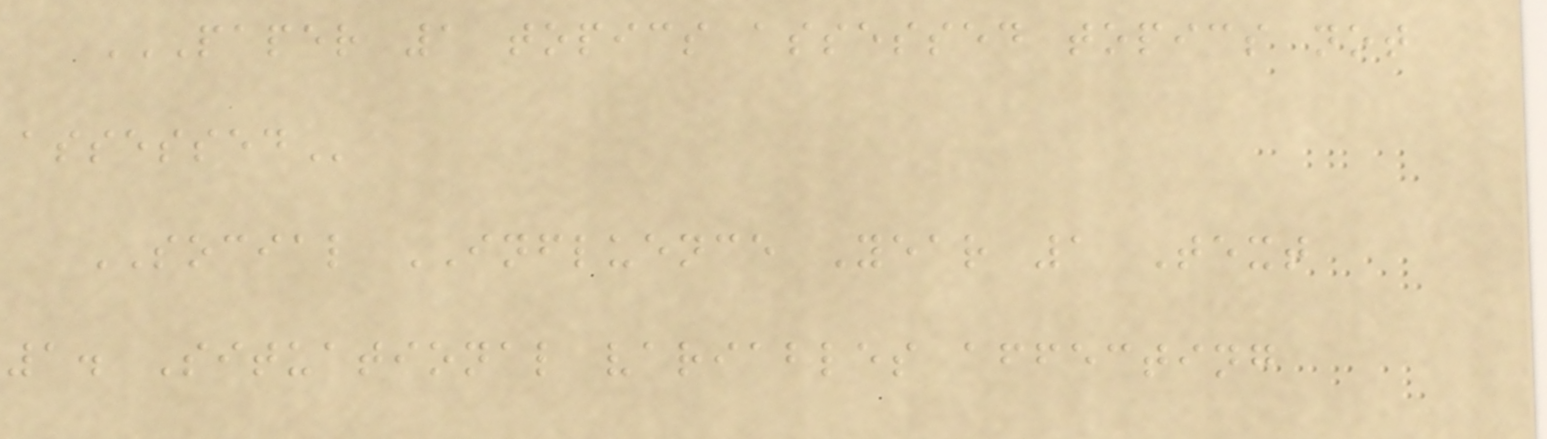PAPER 1 TOPICS ASSESSED TOPICS NOT
ASSESSED
SOCIAL INFLUENCE Year 1 Text
1. Situational variables affecting
